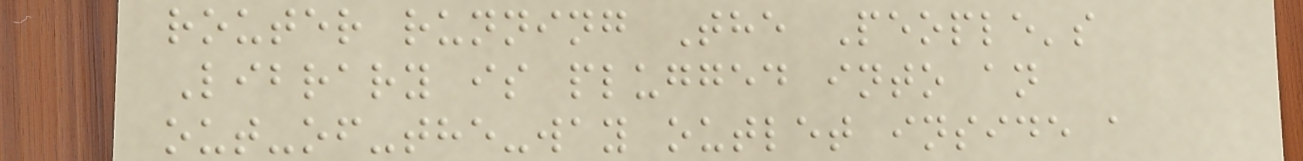router running The People's
Library is plugged into an
out-of-the-way outlet inside a
